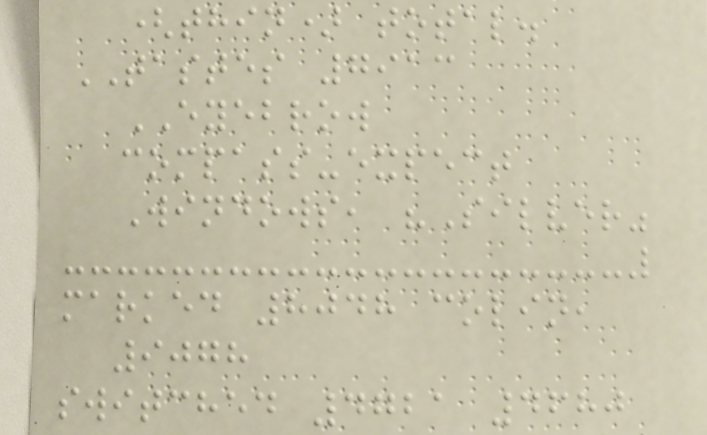(thin) total.
TASTES 7913
EYEBROW
compass-expect
Windows, "Silver"
marked 8048 colin,
9078
switched 4721 4680
